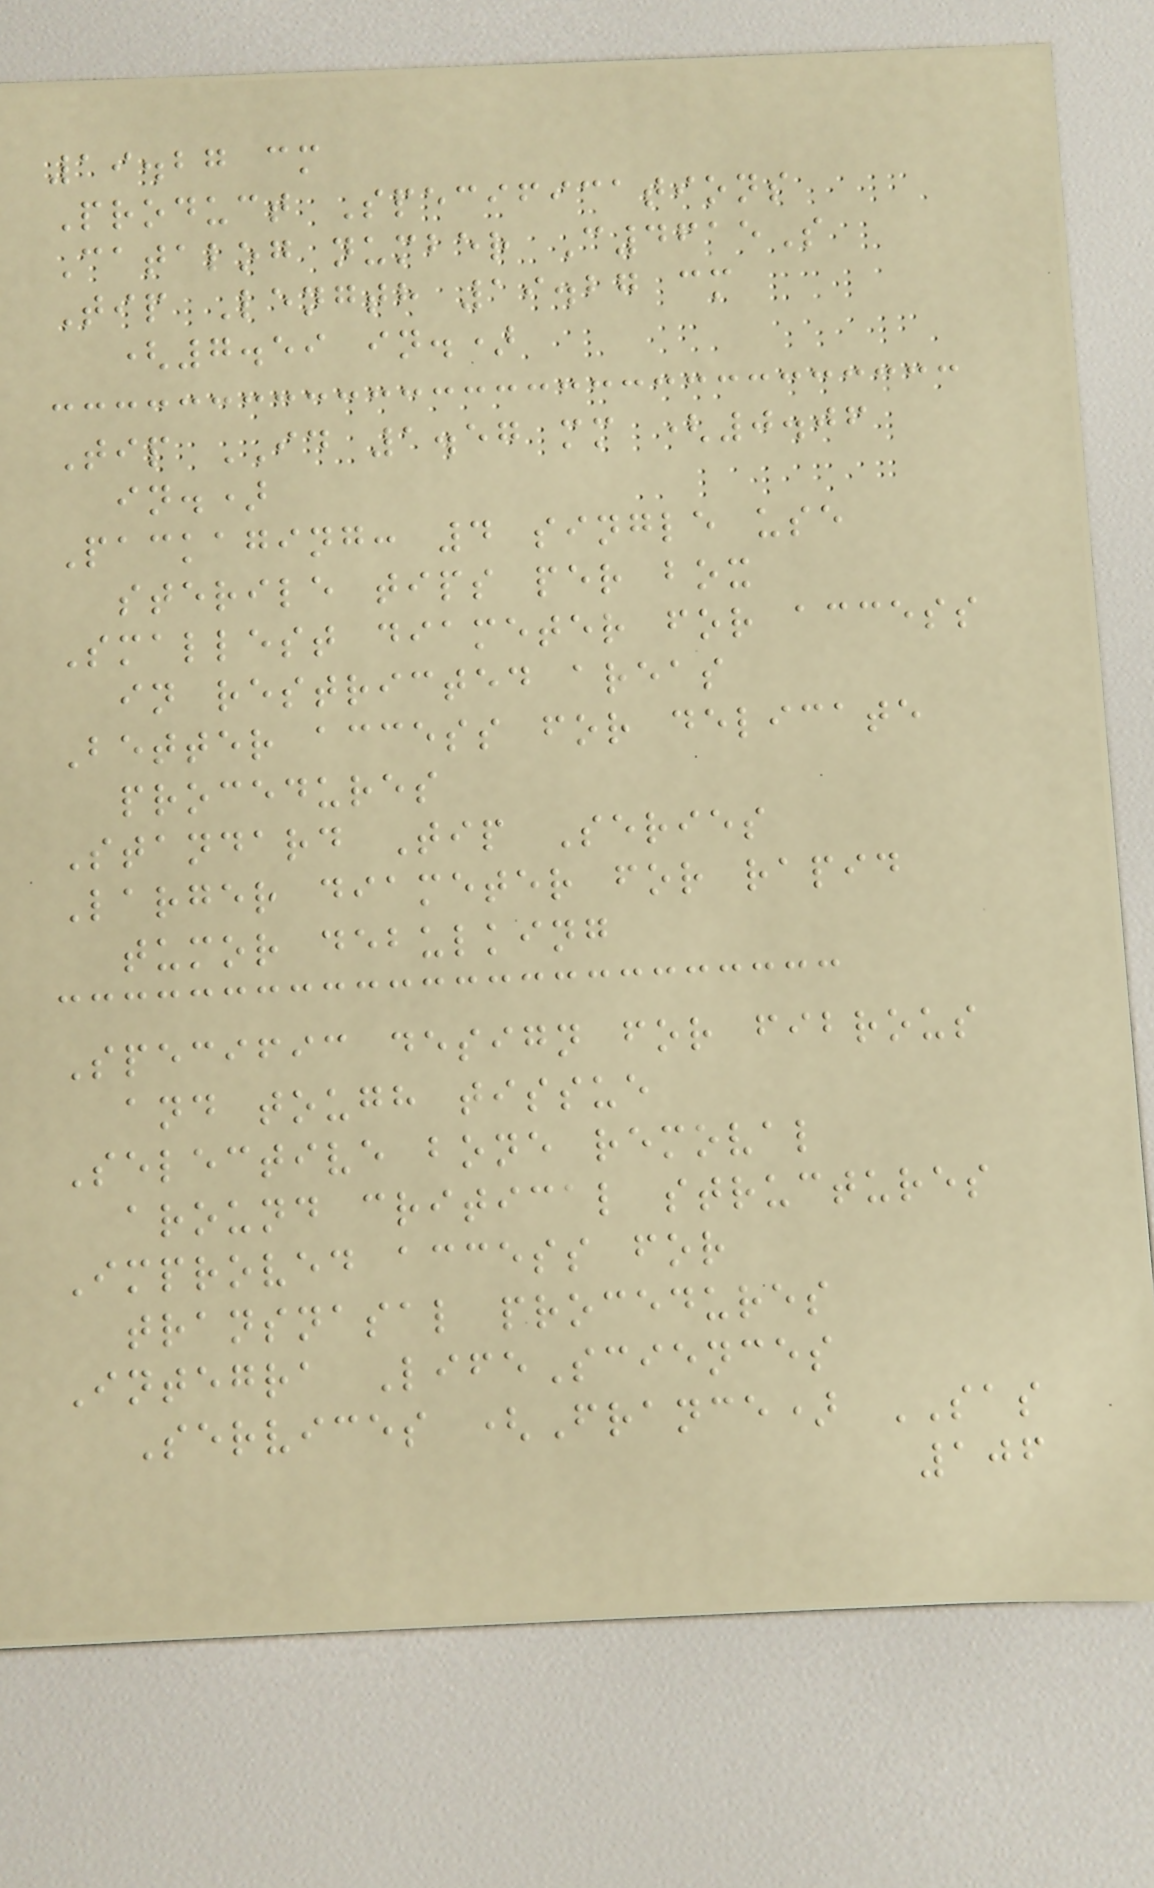19.27 cm
Product Specifications
Catalog number C4615S
Tip Length 19.27 cm
(7.59 in.)
Tip ID 1.57 mm (0.06
in.)
Packaging: 4 single use
sterile tips per box
Smallest diameter for access
in restricted areas
Better access for delicate
procedures
Standard Tip Series
Larger diameter for rapid
tumor debulking
Specific design for fibrous
and tough tissue
Selective bone removal
around critical structures
Improved access for
transnasal procedures
Integra LifeSciences
Services (France) SAS
106
